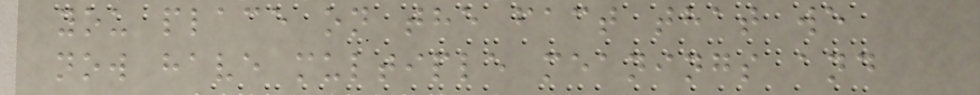you place on the fact that we
now have multiple meanings and
